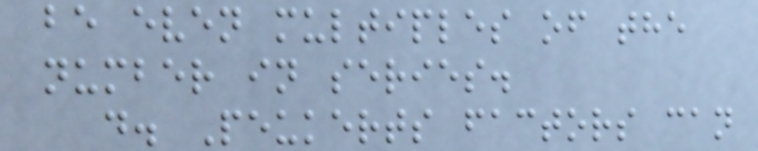be even multiples of the
number in series.
d. Peukerts factors can
